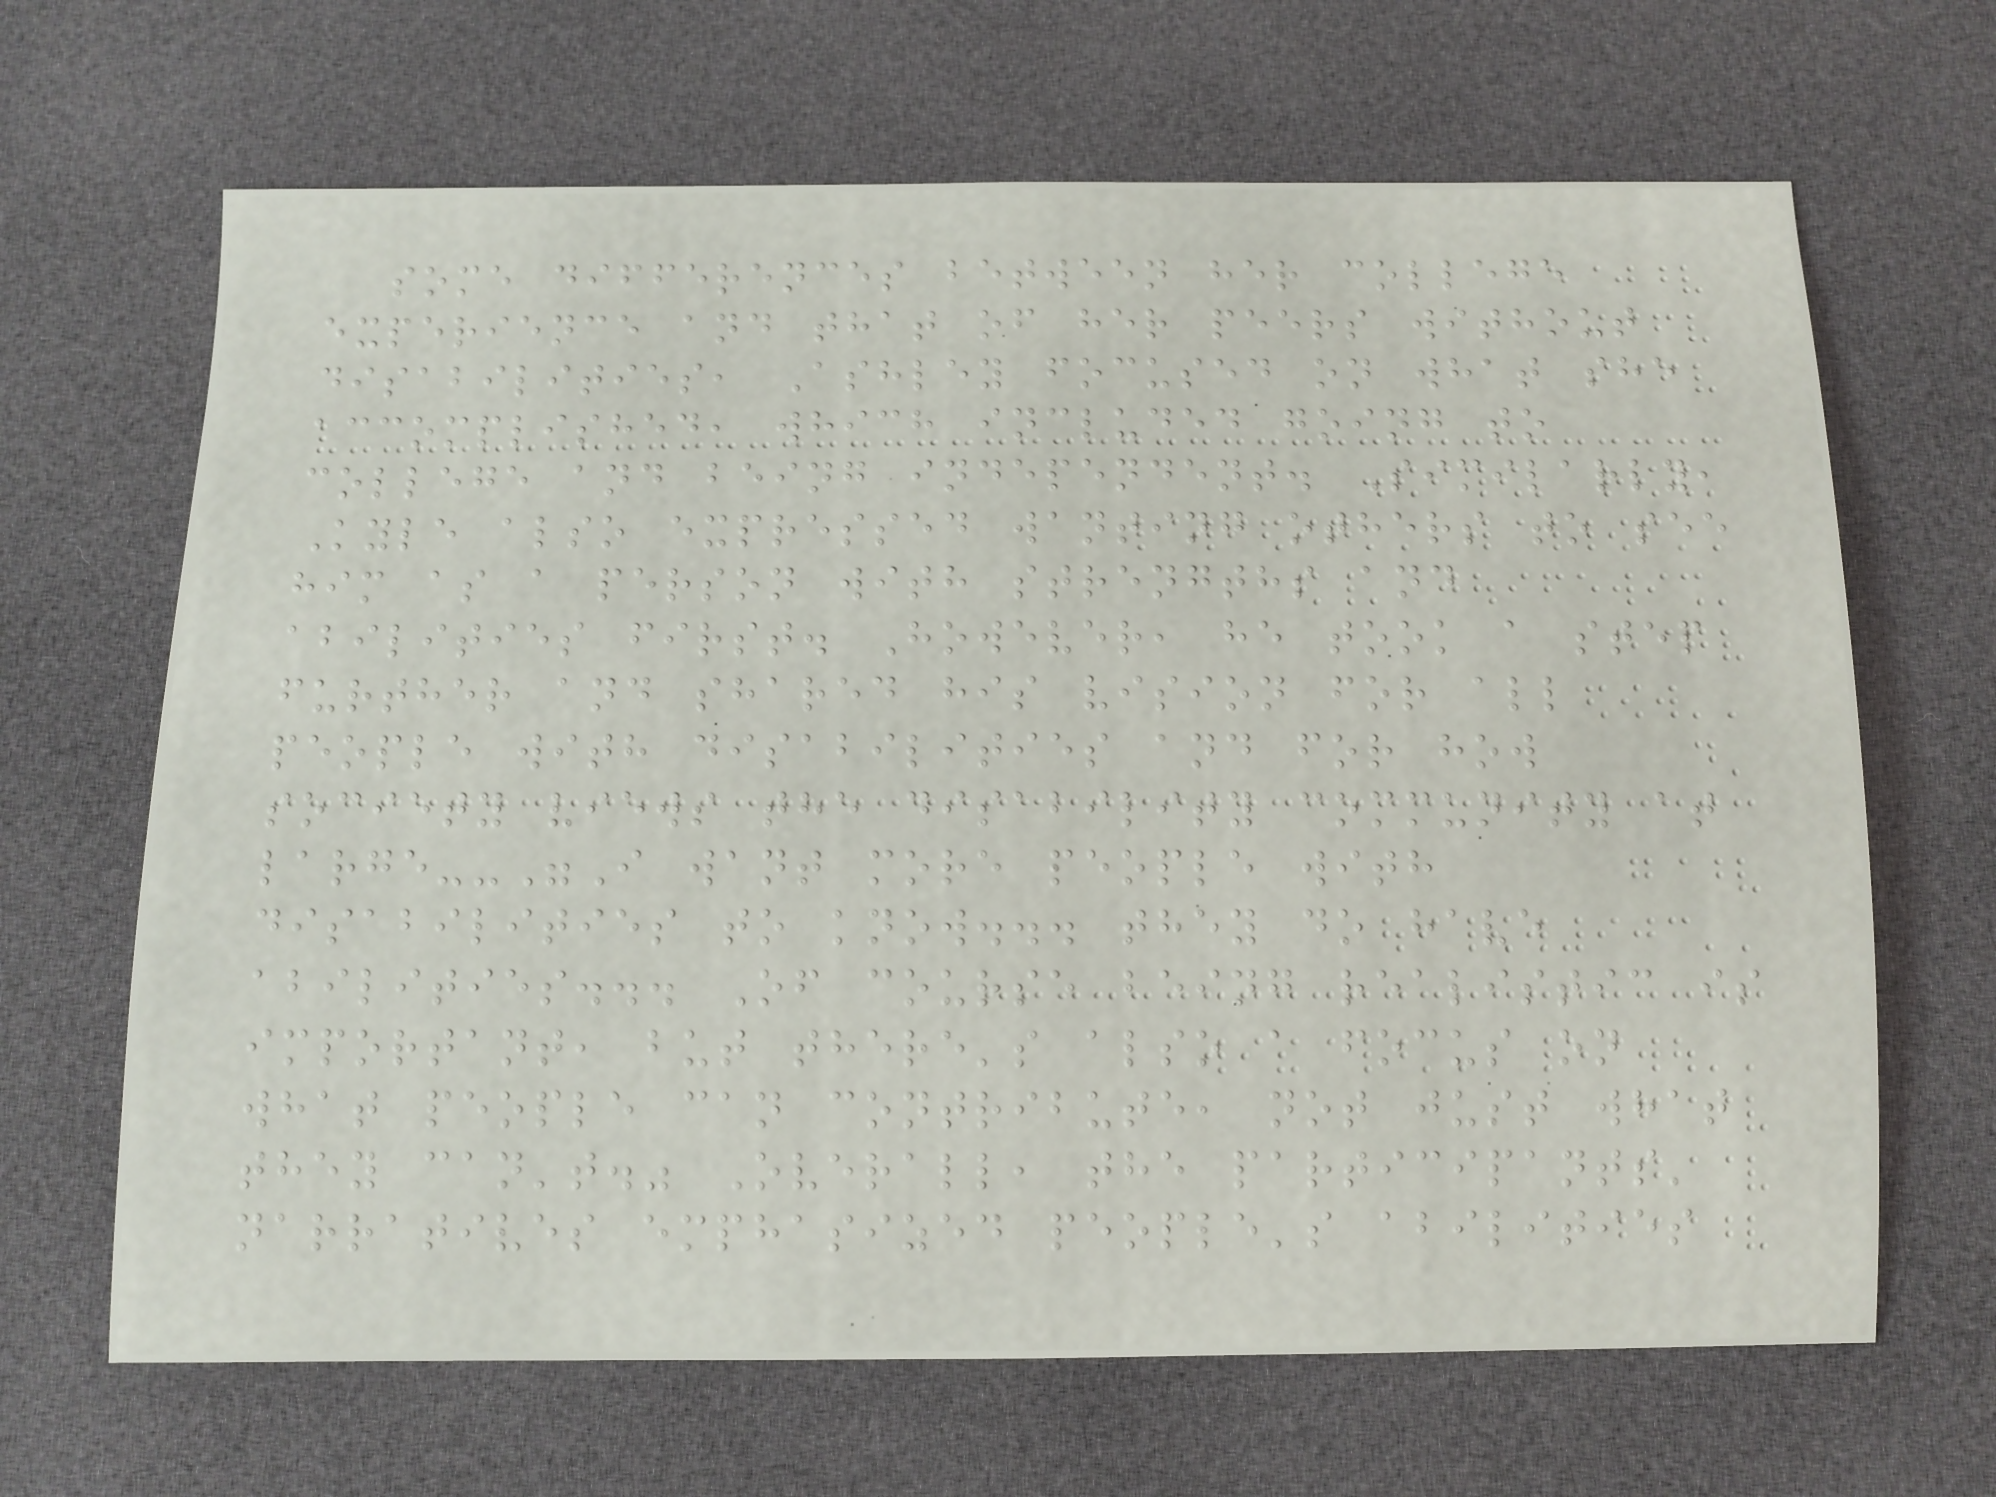some differences between her college
experience and that of her peers without
disabilities, Ashley focused on what she
accomplished, which included going to
college and being independent. Similarly,
Kyle also expressed wanting others to see
him as a person with strengths and
abilities first. However, he took a step
further and shared his vision for all
people with disabilities and for how
society views the disability community at
large--"I want more people with
disabilities to know... they do have
abilities... Of course being realistic is
important, but there's also a focus on
what people can contribute, not just what
they can't." Overall, the participants'
narratives emphasized people's abilities
